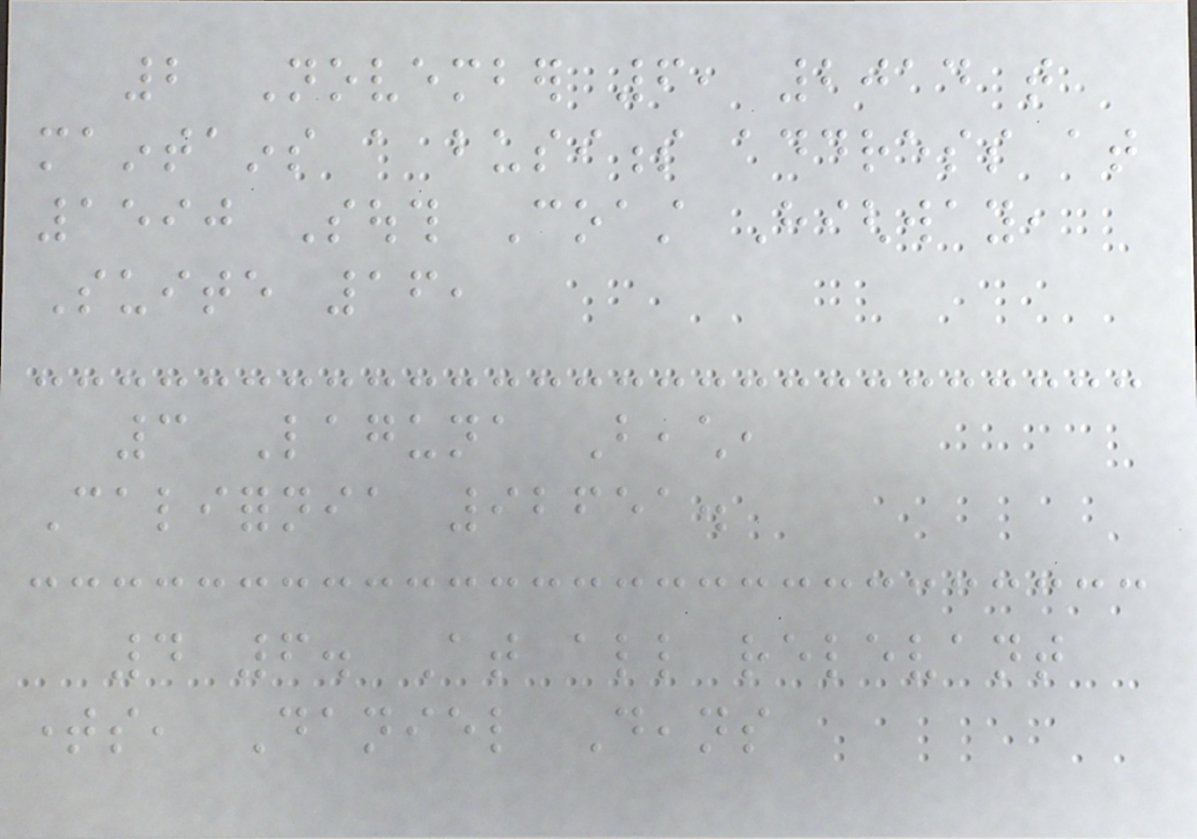2 November 6, 2014 that
maintains a business address at
1590 South Coast Highway,
Suite 16,
3 Laguna Beach,
California 92651.
4 6. At all relevant
times, Daniel Deans
